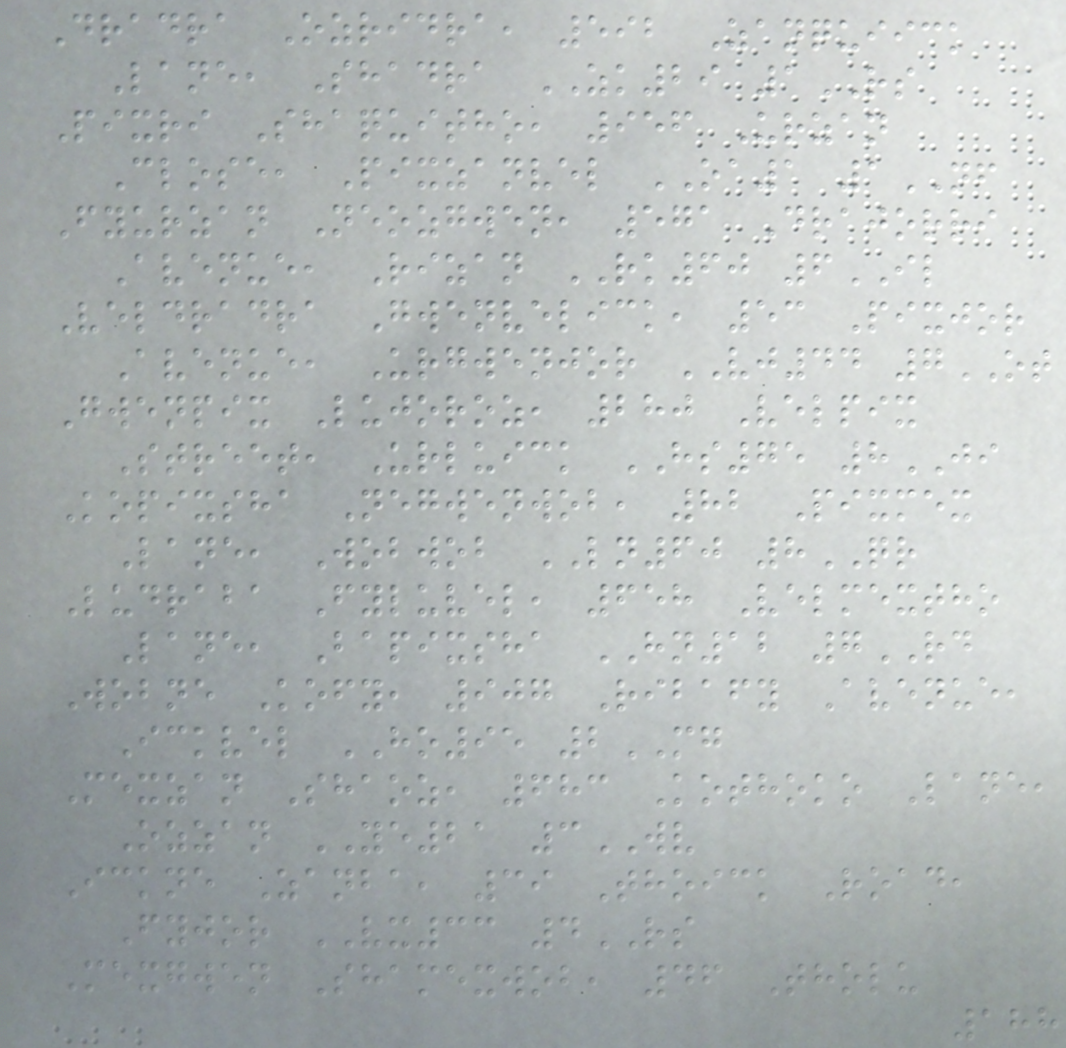Dradra Ozridra, 592 Zanquiick
Lane, Shadra ZK29 1RS
Pixri Shaquitho, 956 Urzan
Close, Pixzanvel OA1 1NF
Fyurzan Neozgwen, 571 Drajorri
Avenue, Rizan RK60 6IL
Veldradra Gwenvelick, 53 Pixjor
Avenue, Urgwenjor VJ44 7OT
Gwenpix Lujoroz, 280 Velpix
Street, Urluick HS75 8JI
Kopixsha Negwenwob, 82 Pixmex
Lane, Wobwob LN60 8QR
Ludraba Fyluvel, 658 Velmextho
Lane, Bapixsha HN12 7RD
Wobne Kofy, 907 Ribafy Avenue,
Ickvel HO95 2MG
Mexzan Shaoz, 683 Kothoko Lane,
Ozzan YE21 3WV
Ickne Zanba, 39 Thoick Road,
Fyjor VX33 4RS
Mexgwen Shamexwob, 46 Tholu
188
